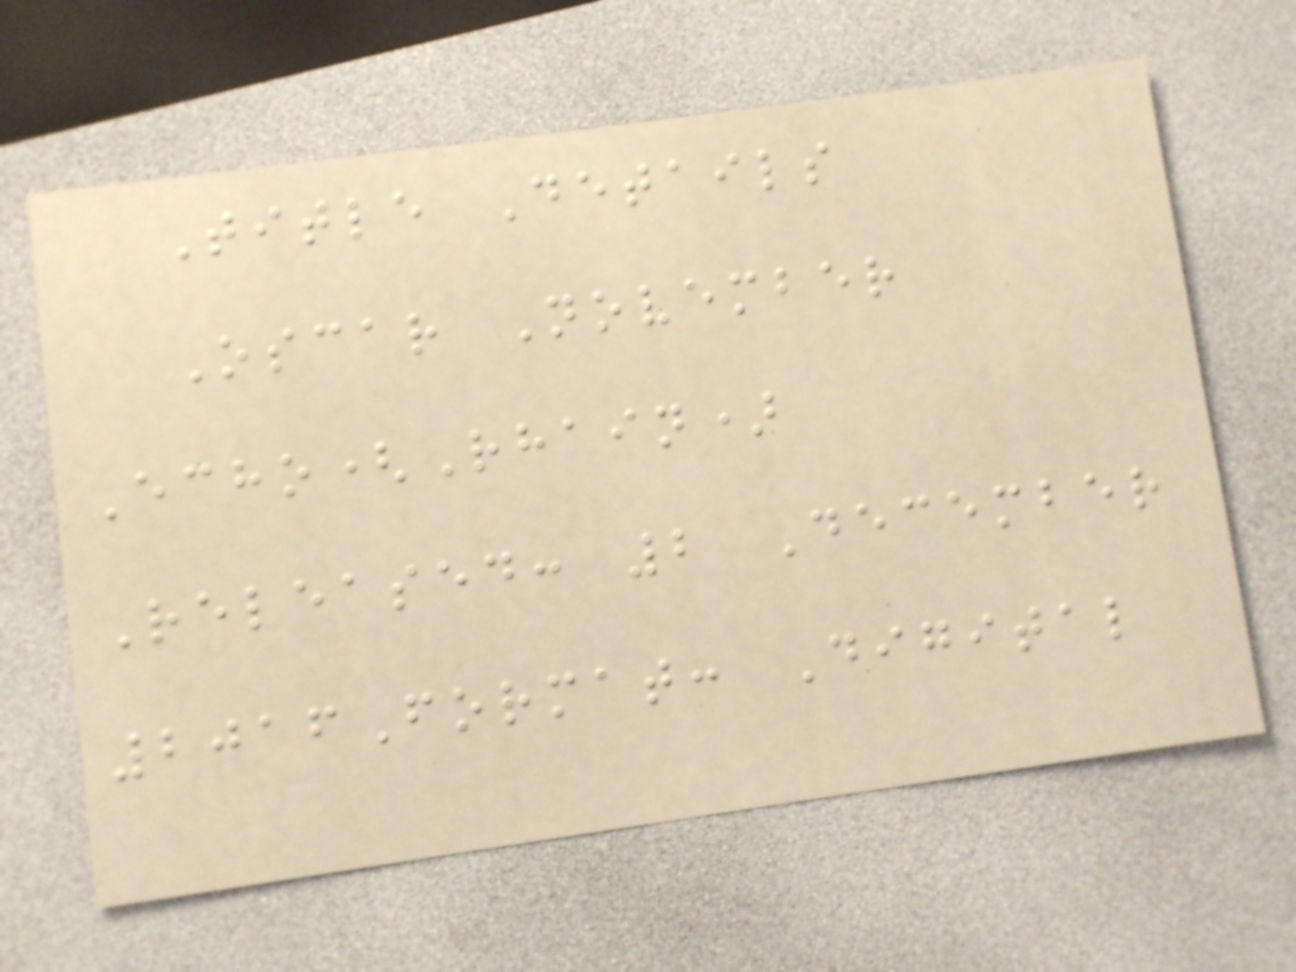Title Details
Oscar November
Echo(Rhain)
Released: 2 December
2016Format: Digital
